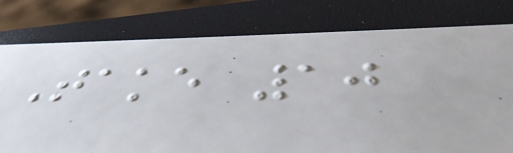Take 10
